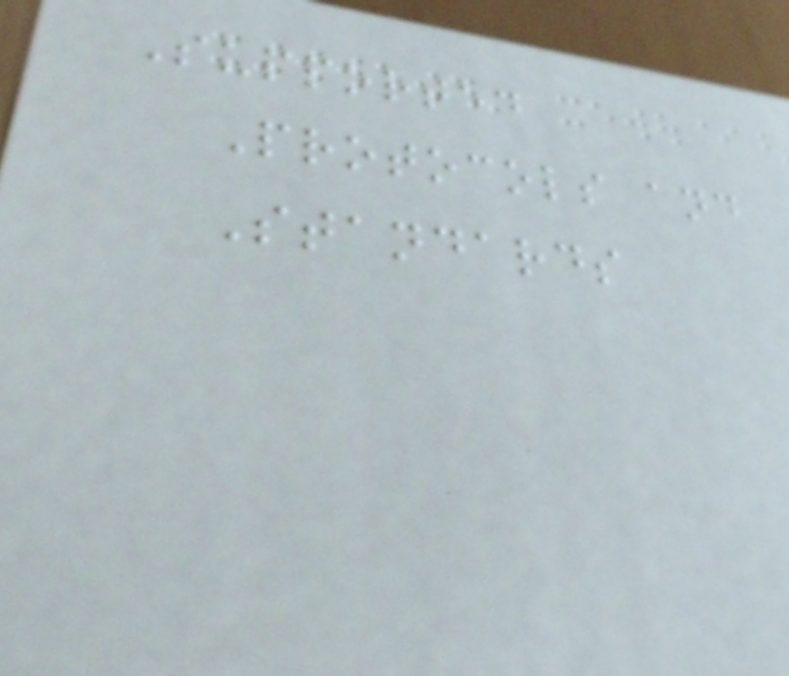Supported
Protocols and
Standards
